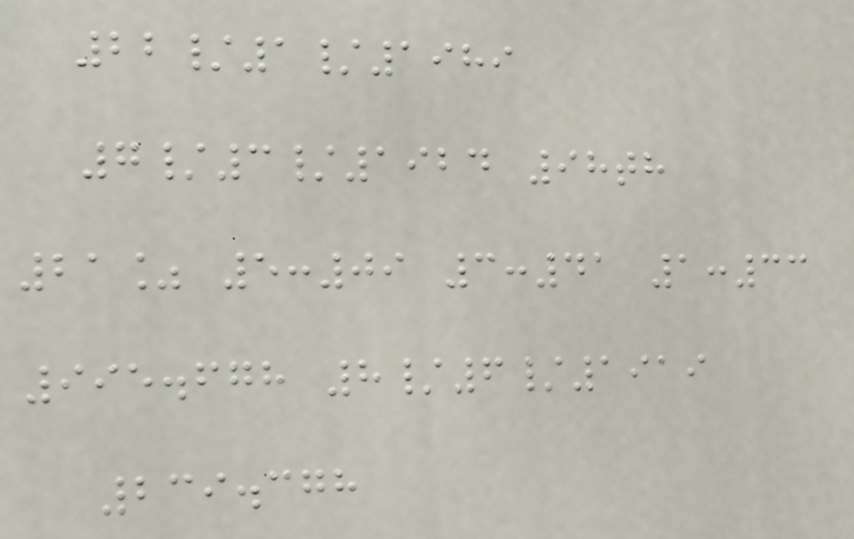22/1/1989
7/3/1924 98th
21% 5:09 3:41 1:33
995.678 8/6/1919
239.378
